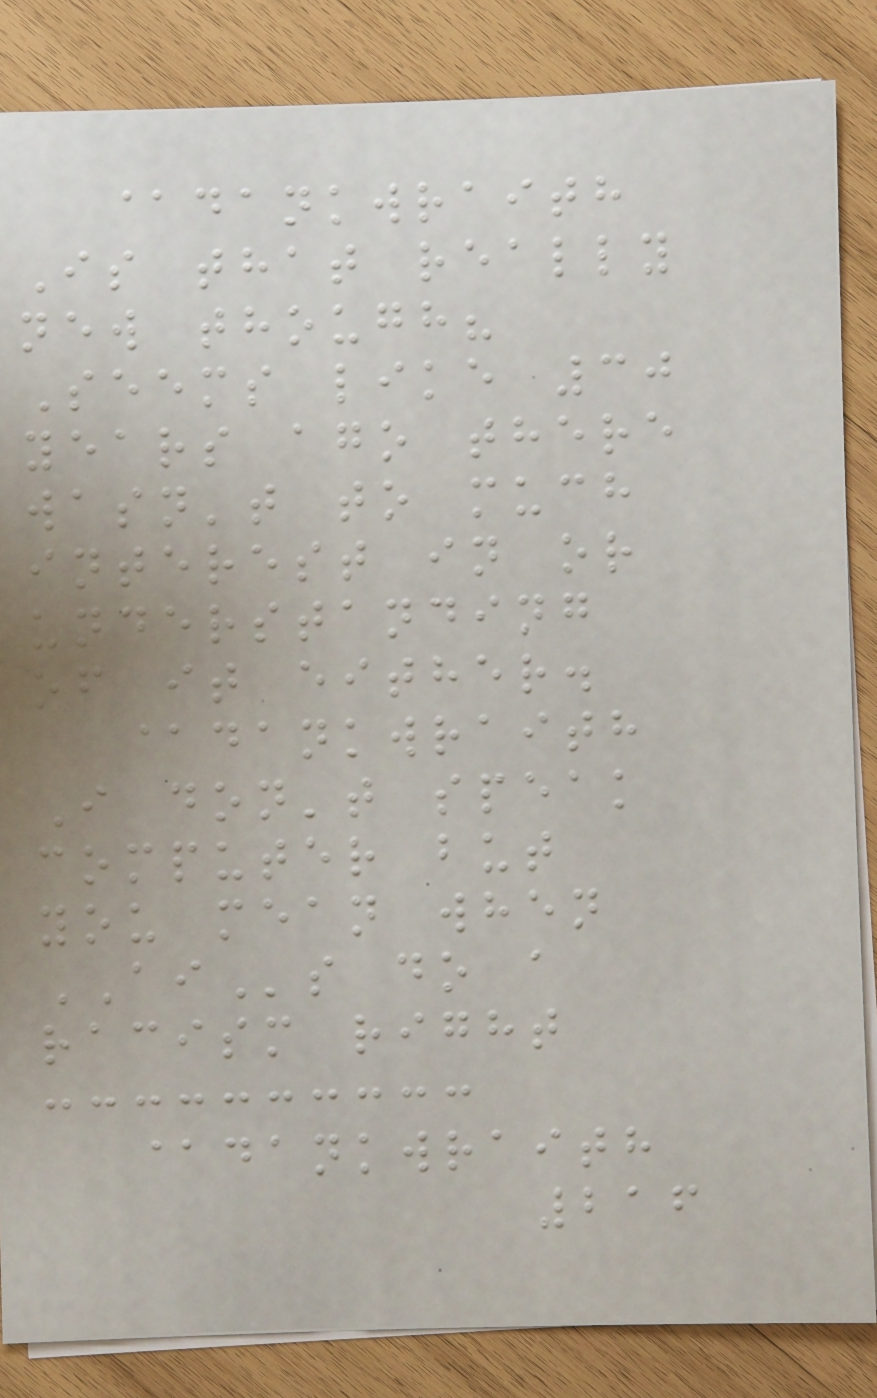@dankwraith
Is that really
new though?
Seems like 30
years ago there
wasn't to much
interest in or
understanding
of it either.
@dankwraith
I don't speak
computer but
you mean when
AIs do a
racism right
@dankwraith
216
